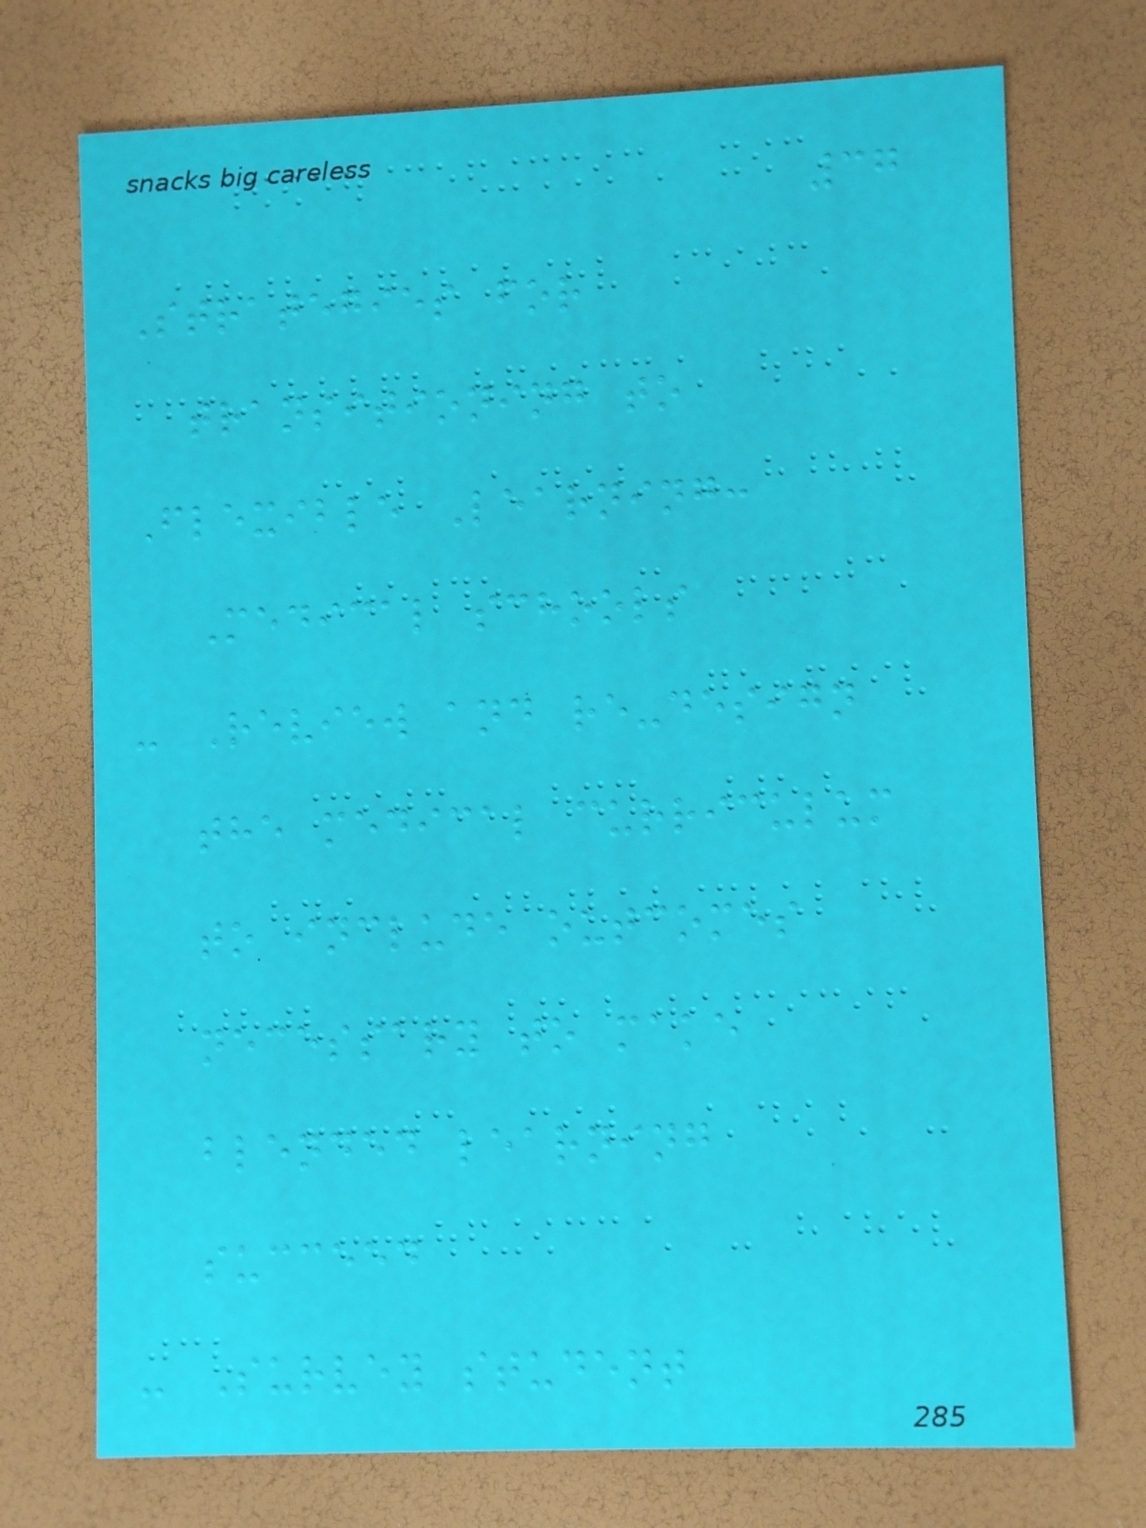37
Strategies for
transitioning to
Flexible Learning:
Medical schools
- Review and re-design
the medical curriculum
to include outcomes
necessary to make
blended learning
succeed
- Survey student
